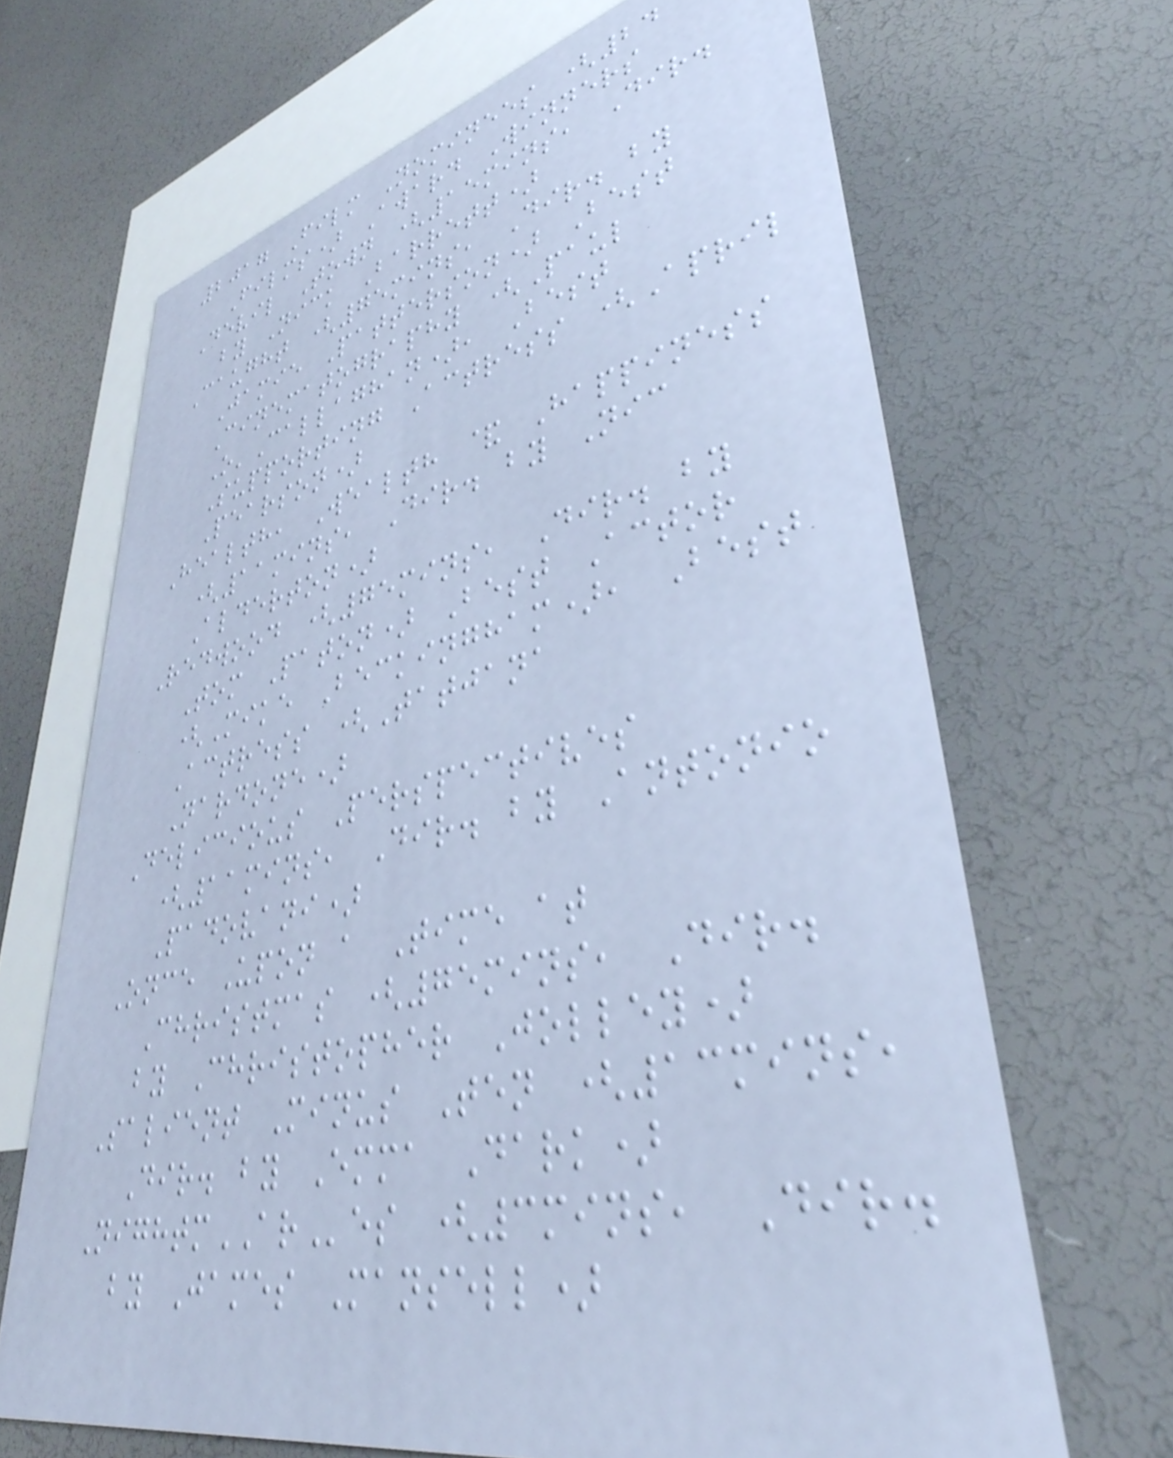2017 Film Nominees (24
Films) Award Winners
Devil Town (15mins, Dir.
by Nick Barrett)
Caught (75mins, Dir. by
Jamie Patterson) Best
Cinematography (Paul
O'Callaghan), Best
Supporting Actress (April
Pearson)
Health, Wealth & Happiness
(11mins, Dir. by Nic
Alderton)
Redwood (75mins, Dir. by
Tom Paton) Best Actor
(Mike Beckingham), Best
Actress (Tatjana
Nardone)
Delicious Perspectives
(11mins, Dir. by Antonio
Padovani)
Once Upon a Time at
Christmas (75mins, Dir.
by Christopher Jolley)
Salient Minus Ten (13mins,
Dir. by Emma Dark)
NightmARes (3mins, Dir.
by James Mansell)
